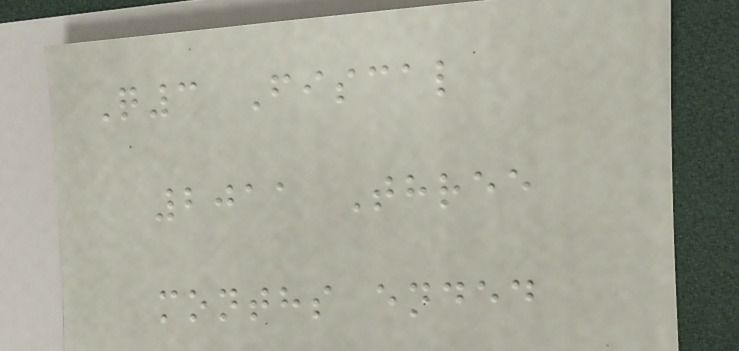Q3 Fiscal
2011 Three
months ended
